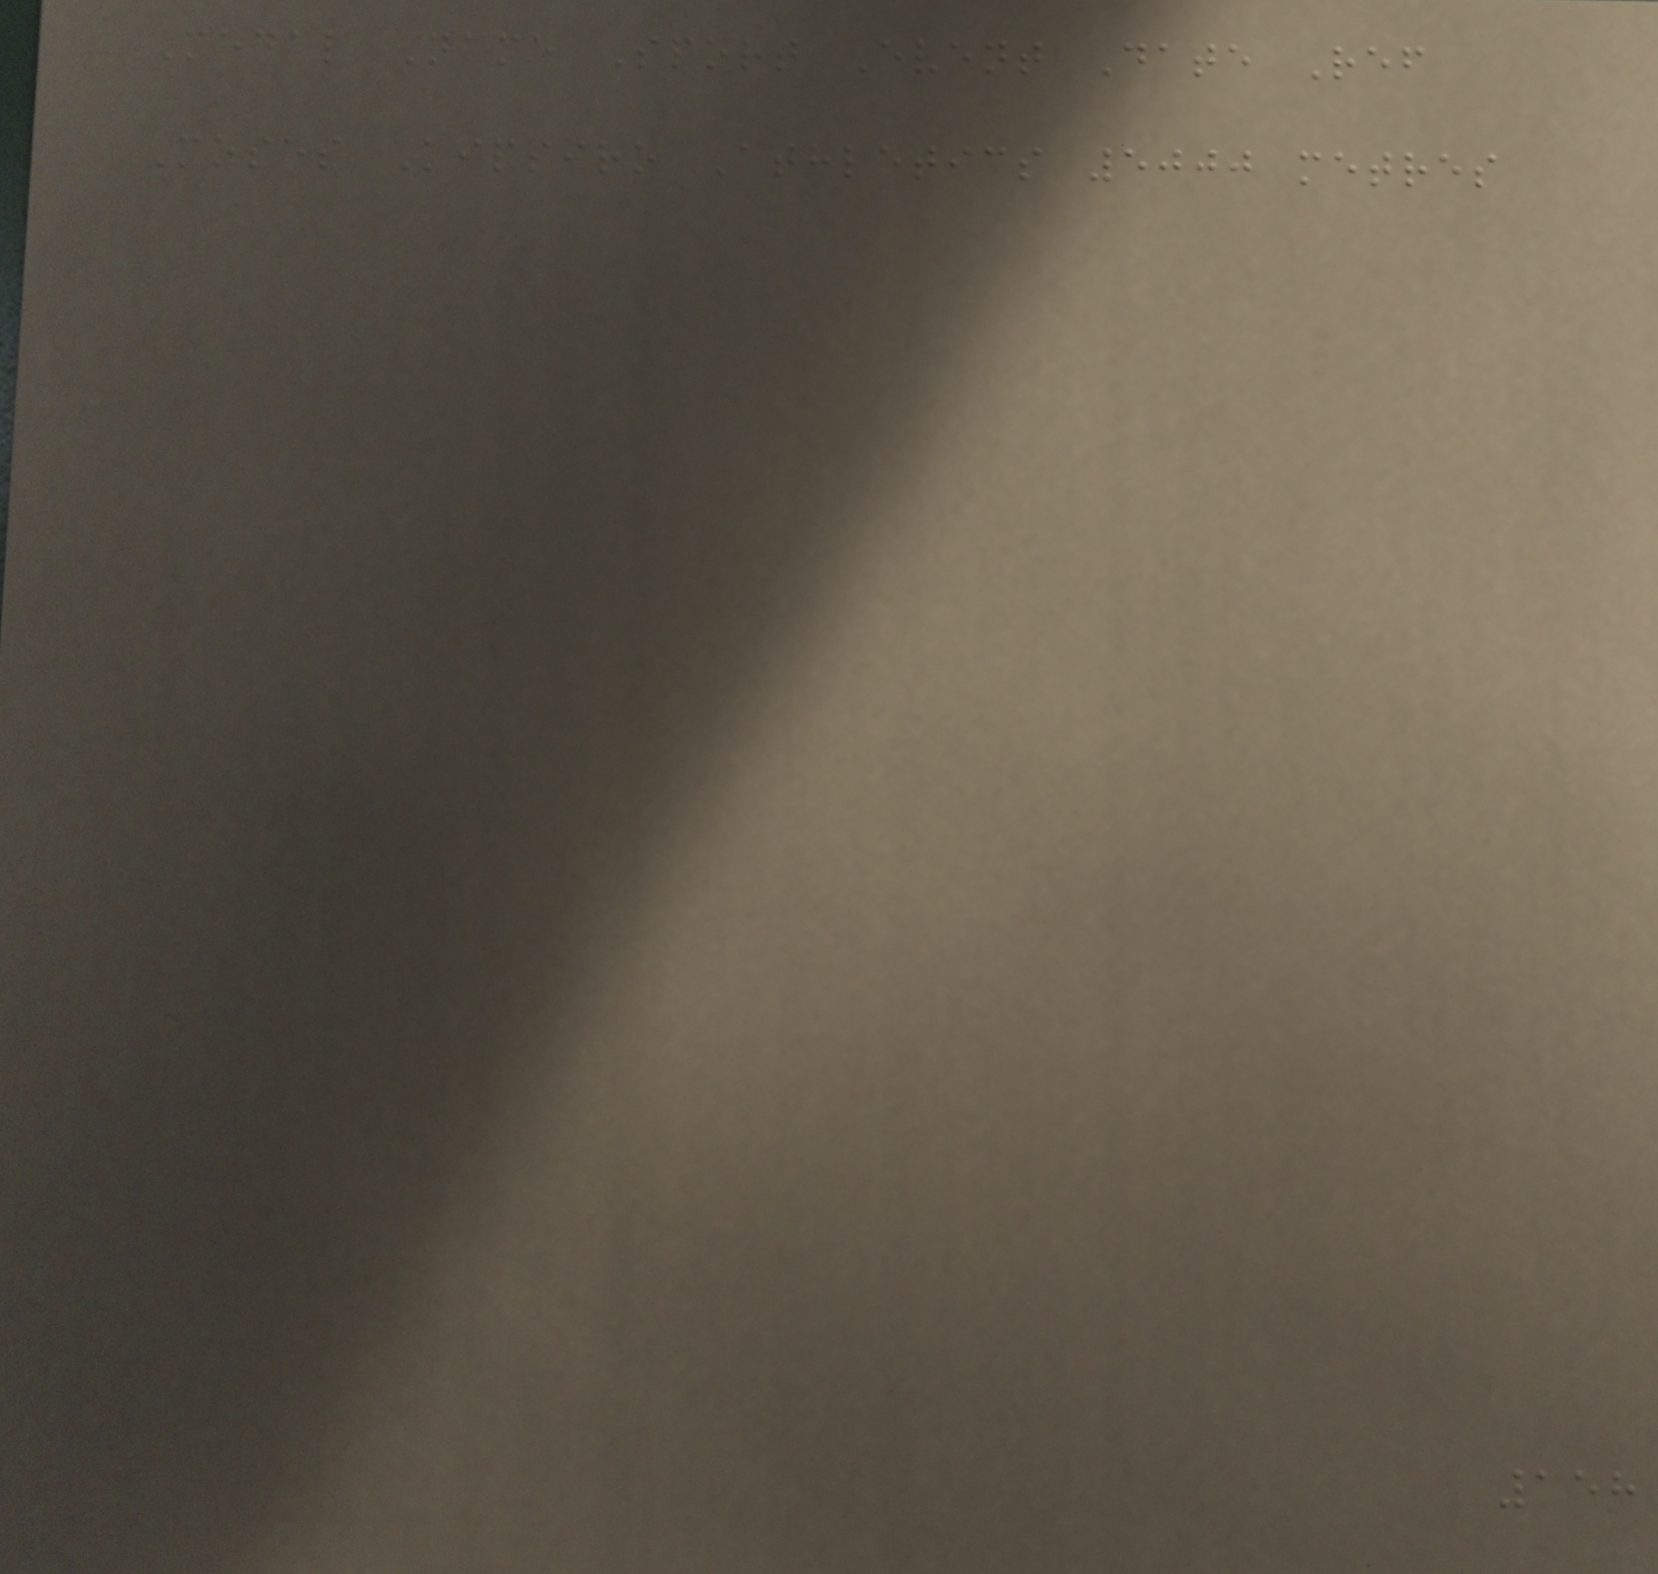Medal Name Sport Event Date Ref
Moses Kipsiro Athletics 5000 metres
158
